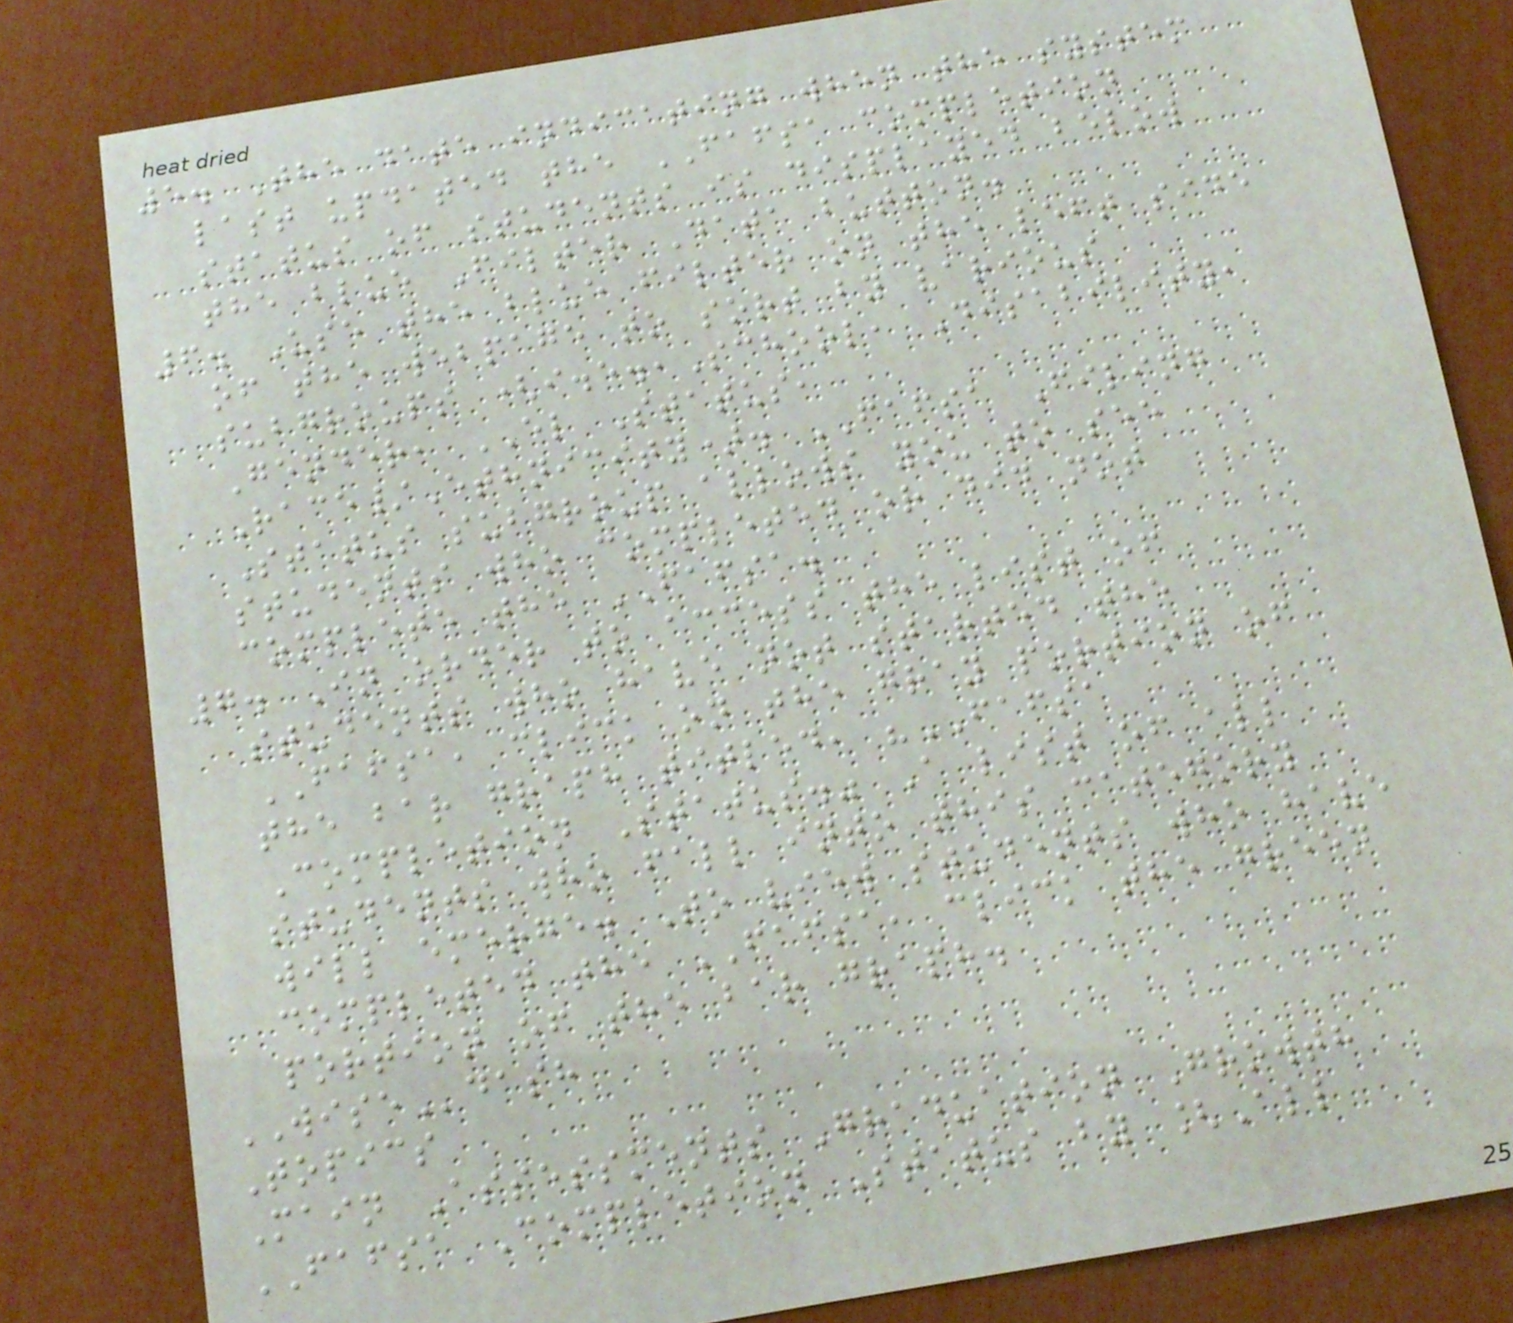5. The date indicating when the system
last updated the FAFSA completion
status of students is displayed below
the blue Filter Data button.
6. Use the blue filter on the left side
of the webpage to sort by various
subgroups (i.e.,School, Disability,
Gender, EL Status,
Race/Ethnicity). FAFSA Filing
Status subgroup allows you to see
students who completed or did not
complete the FAFSA.
7. In order to access the list of
students who have not started the
FAFSA, click on the gray portion of
the bar graph titled, "FAFSA
Completion Status." A list of all
students who fall into this category
will emerge. To view students who have
completed the FAFSA, click the green
portion of the bar graph.
WISEdash
Topics
Main Assessments Graduation Growth
FAFSA Completion Status by [All
